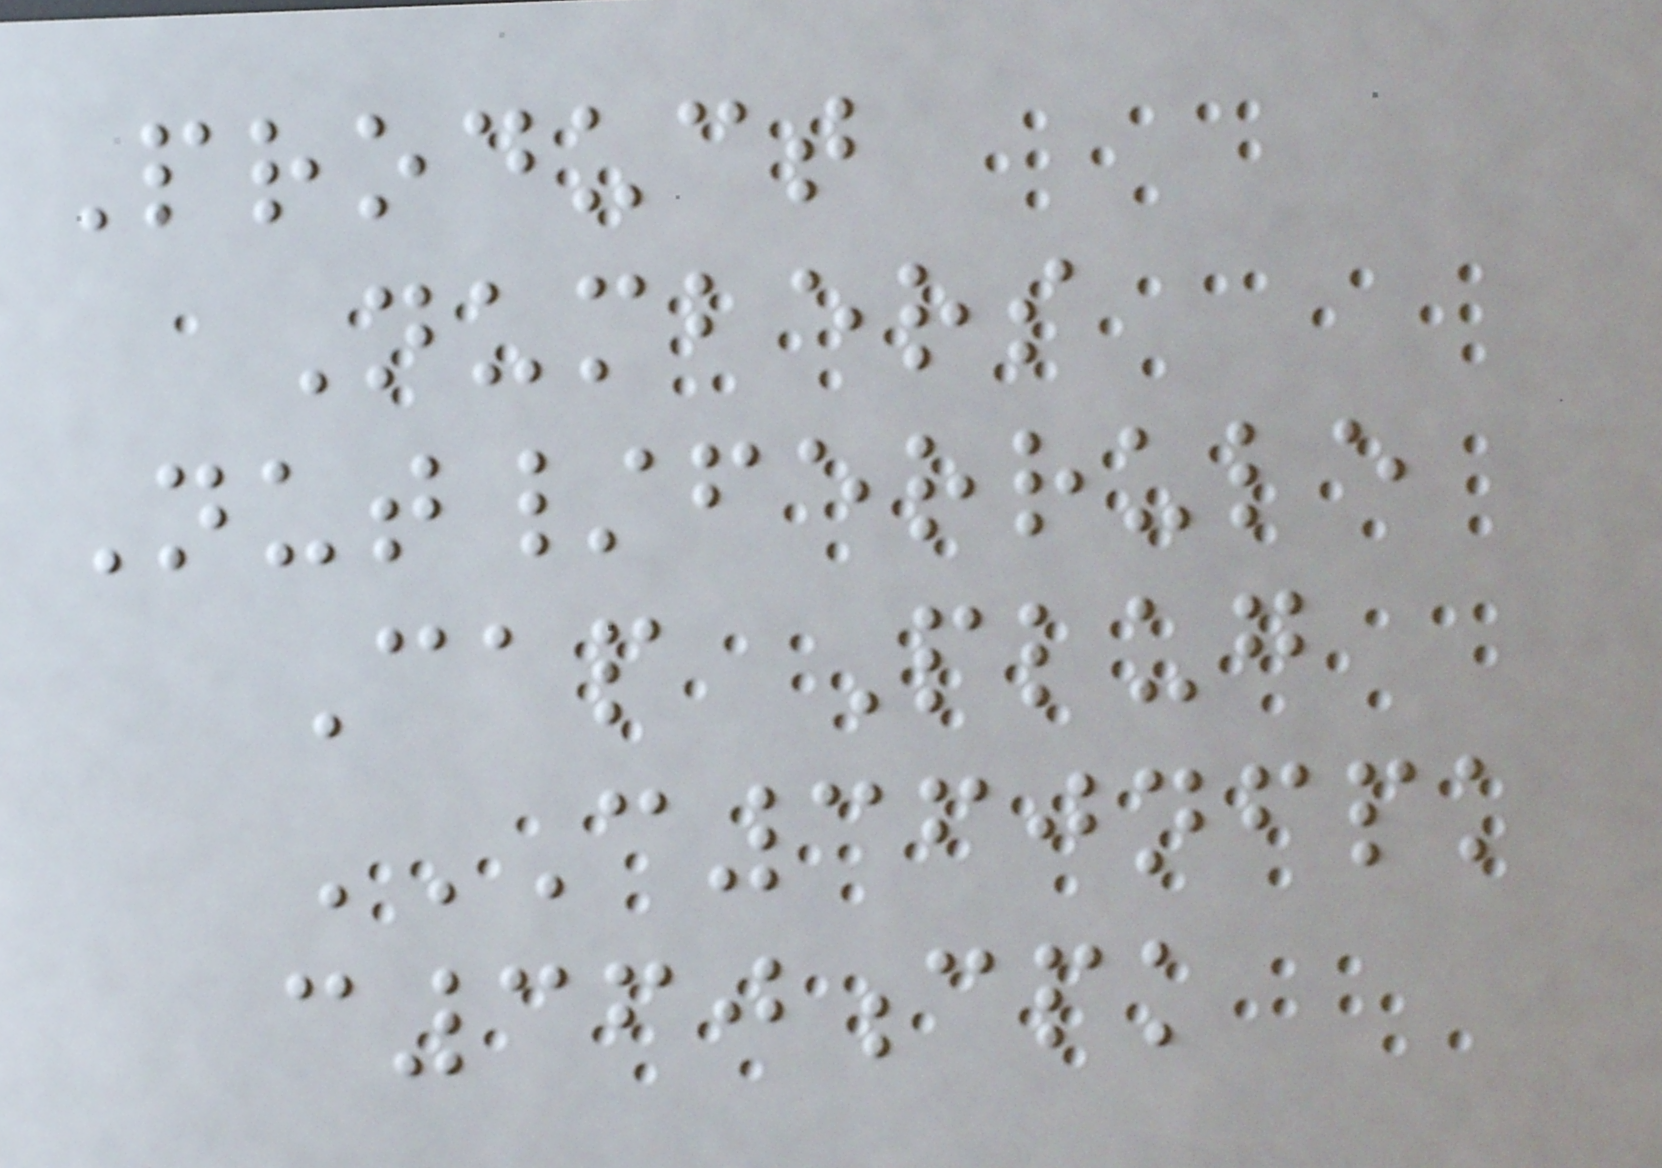Product
Numbers
Nut/ferrule
Cap Plug
C360NFPK
C360CPK
